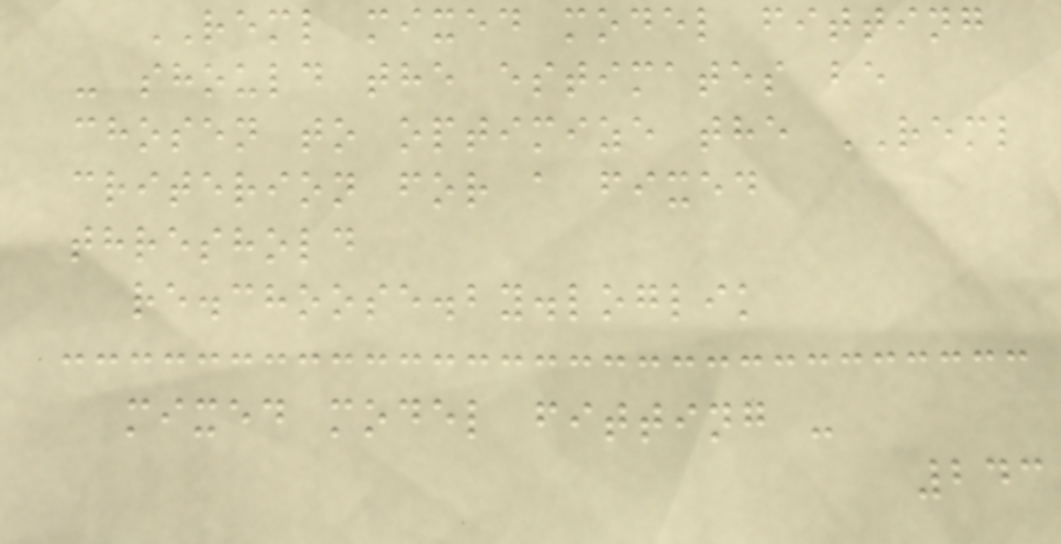REML mixed model fitting
- should the estimates be
chosen to optimize the REML
criterion for a fixed
threshold
re.choose.by.loglik
mixed model fitting -
243
